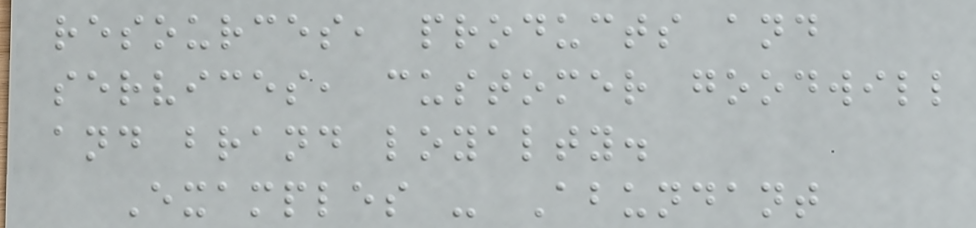resources, products and
services, customer goodwill
and brand loyalty.
Examples - Abundant
